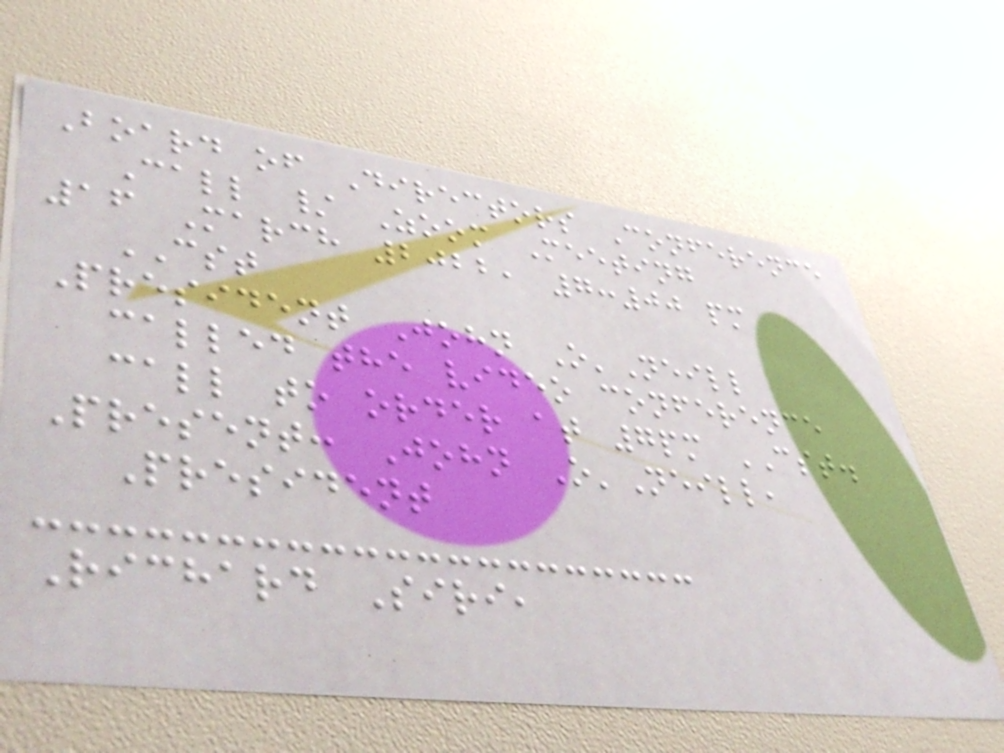Board of Directors Conference
Call / Zoom Meeting
16 March 2022, 7:00 pm
CST
President John O'Neill
called the video conference
call to order at 7pm CST.
Present: John O'Neill,
President
Richard Siri,
